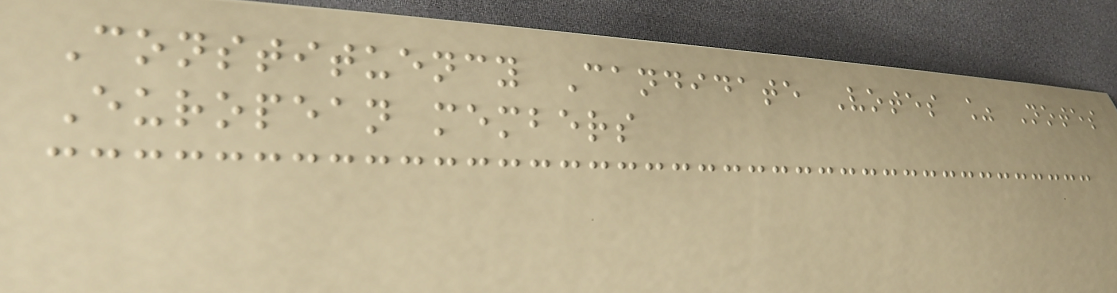Constituency Candidate Votes % Notes
European members
